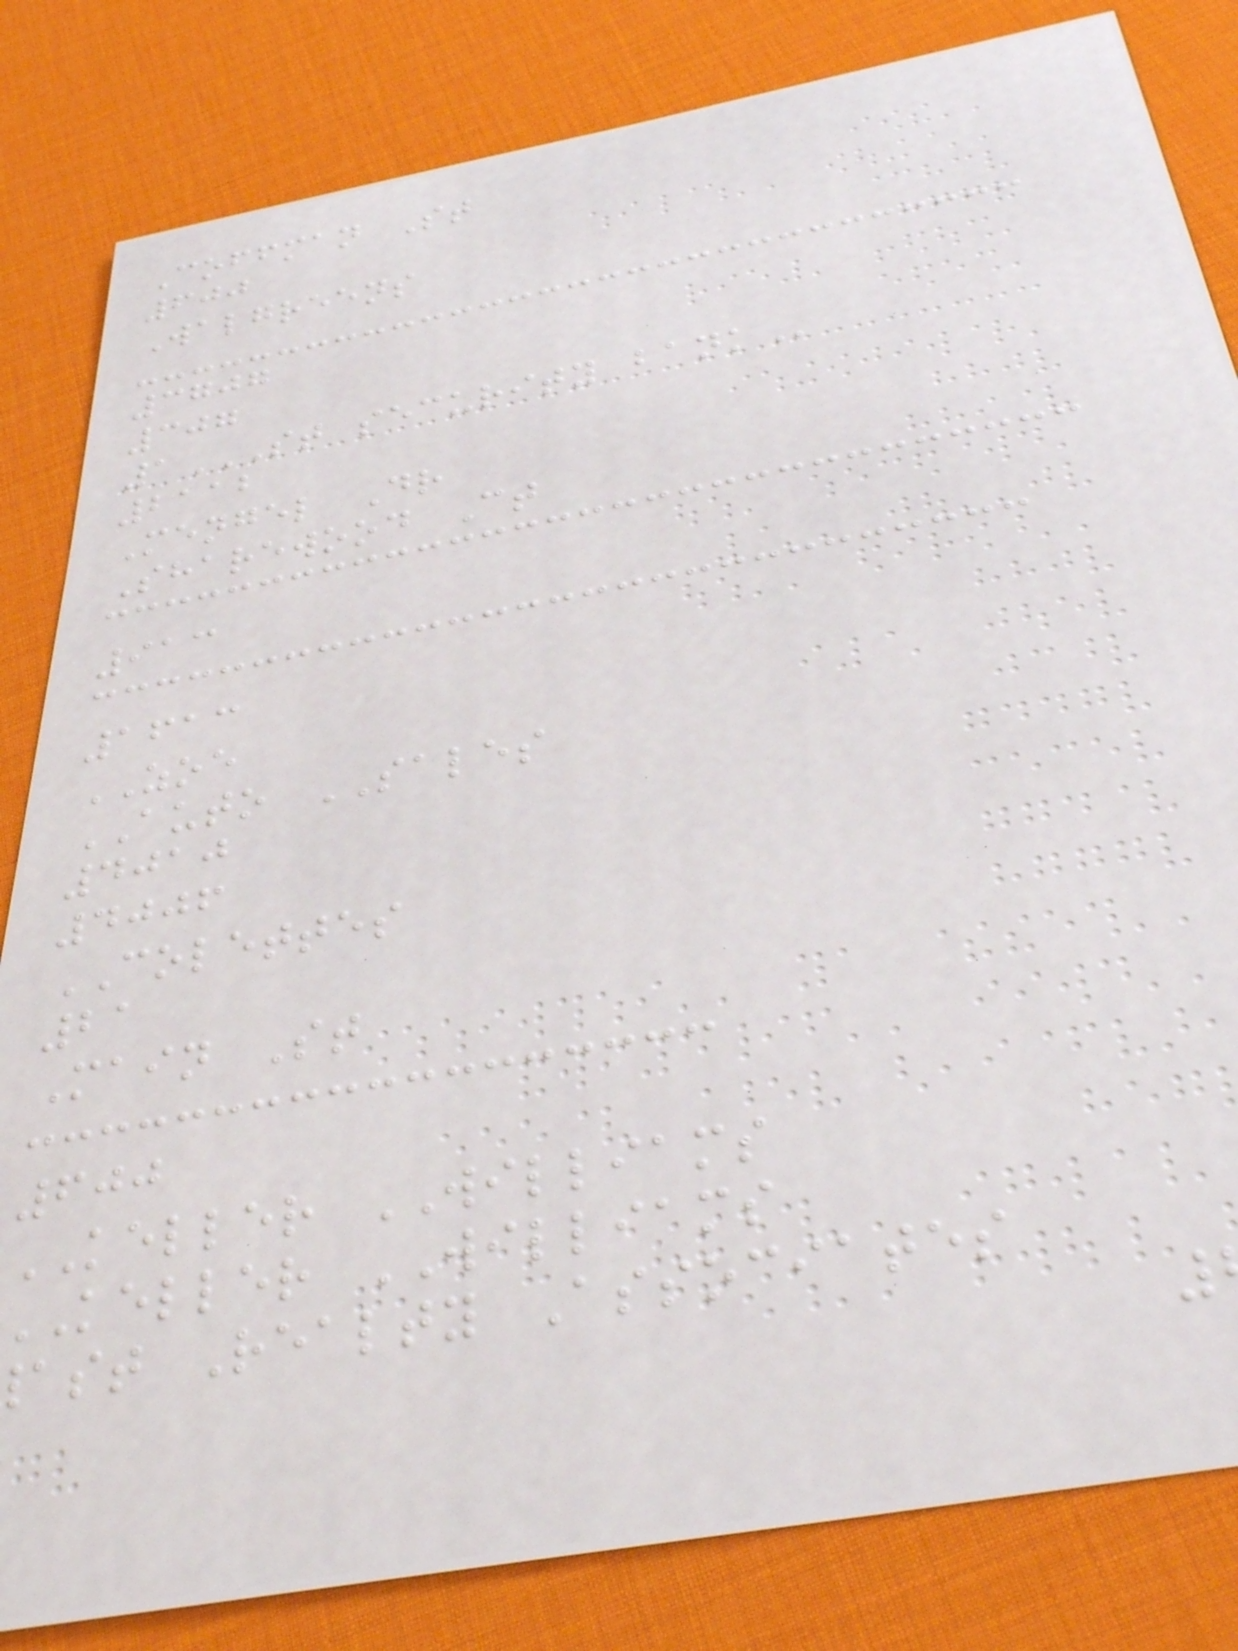Coffman St
600
Walgreens
3707
307
1ST SECURITY BANK
2112
Mengel Dr
Sharewood Ct
913
1613
ZOE
AUTO SALES
4010
4006
COLETTES
21
Main St
600
KELLER WILLIAMS
keller WILLIAMS
ast Realty Associates
